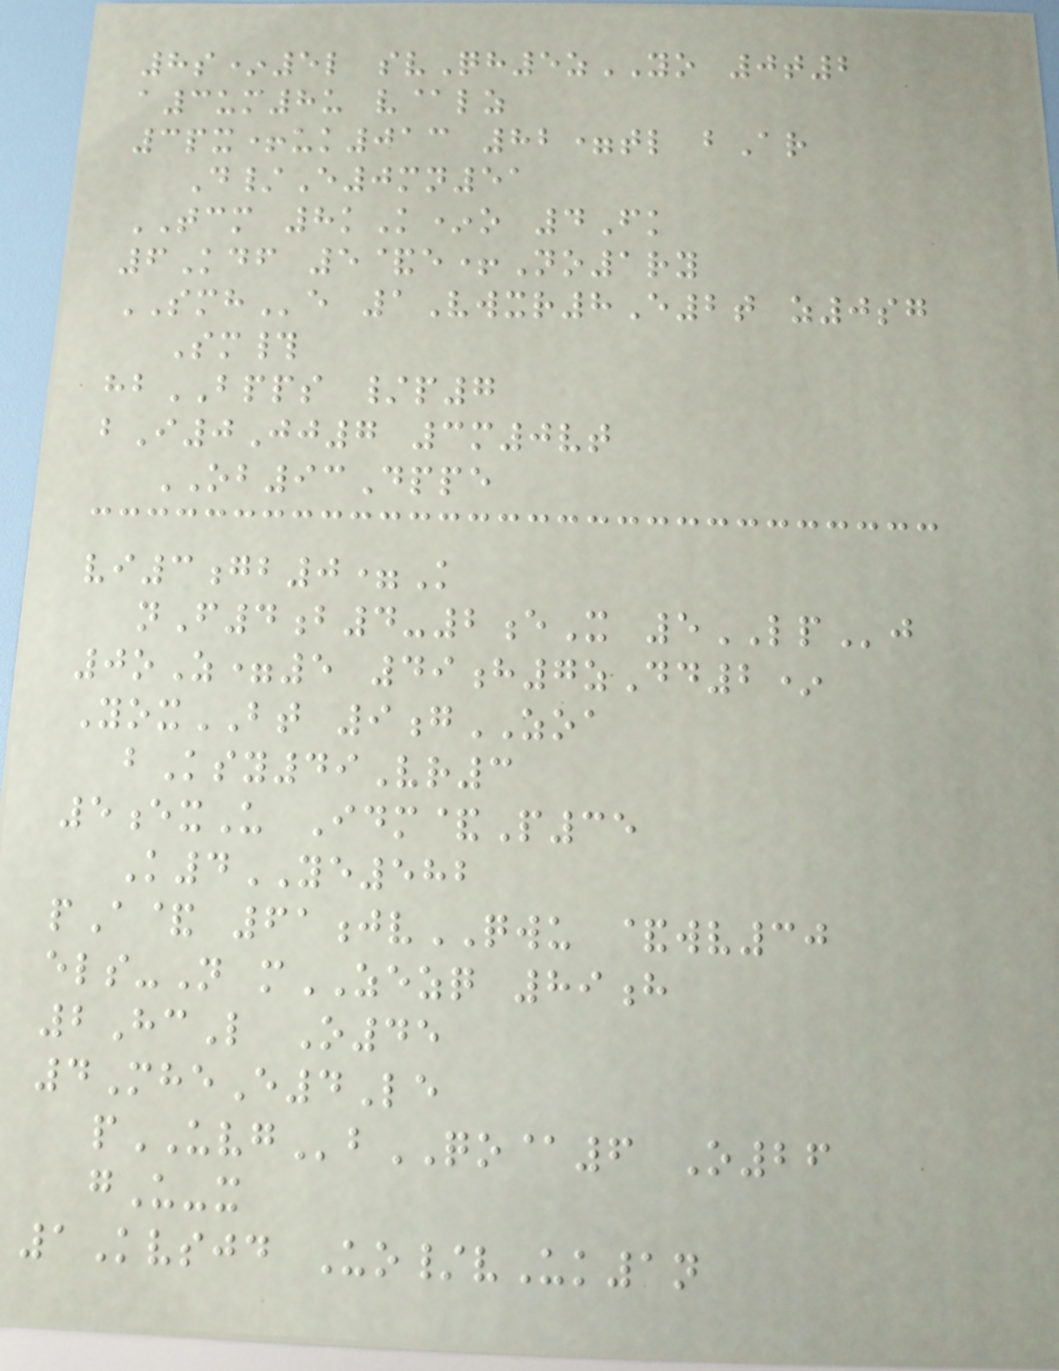8s*5l svQh5zYO 0t2
a3um8u v@lz
3px+uk013 82=tl bAr
D/E0mn51
TCM 8kK*o 4Fk
6Kdf 5&e+No1ry
SMHe 1Vwxr8E2t z0sg
Sm#
hbBPPS /p7
bI0Jj7 3m0vt
OB93Dppe
vi3gb0=K
nF4b4-2eX 5LPj
0oZ=5 49h7zDd2*
YoxBT 9gZOA
bKsy49Vr3
5exU Idm&P35
K4YE582
pA& 61jvQWU &wv30
els-N mZEZQ 89h
2HcL O45
4MheE4Le
pUVGbQO@6 O26
gU-x
1Kvsjd Uo/vUk1n
